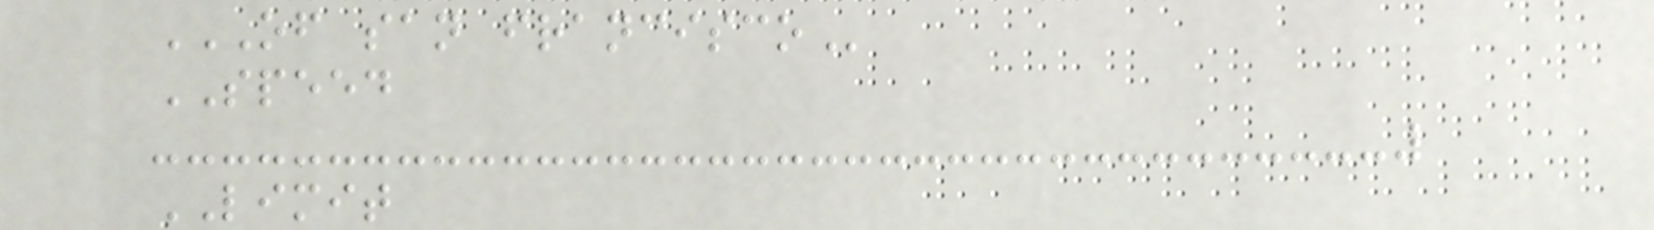OF SAN FRANCISCO
SPEED
LIMIT
